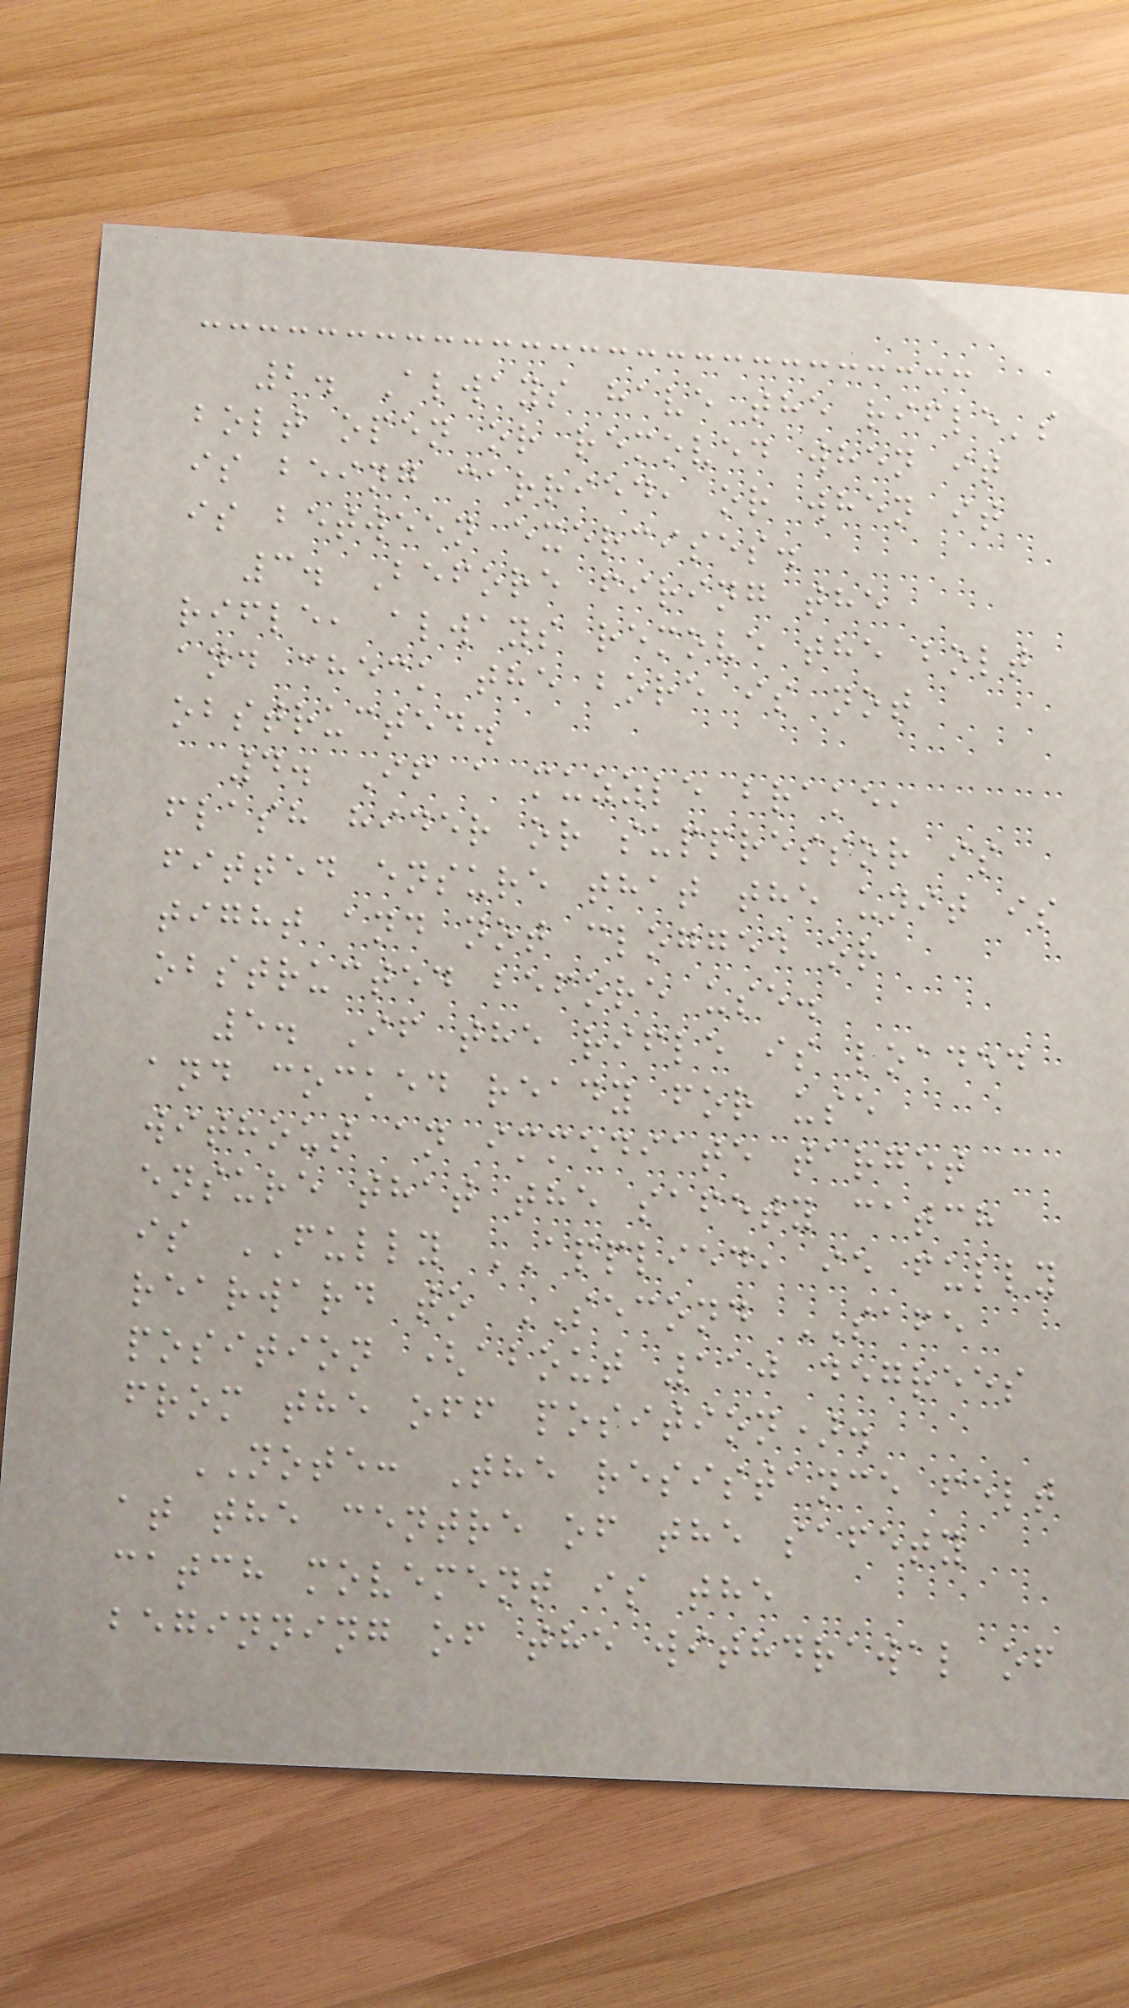2. Always have the rifle's
bolt open or removed when it
is being carried, or when it
is between exercises.
3. Before firing the
rifle, always remove the bolt
and check the bore is not
obstructed.
4. If a muzzle brake,
flash hider or suppressor is
fitted ensure that the unit is
tight and not clogged or
obstructed before use.
5. If the rifle is loaded
and cocked ready for use
without an immediate target
ensure that the safety catch
is FULLY APPLIED, ie fully
rearward to SECOND SAFE
position (about 110 degrees
from the off position).
NOTE: The resistance felt
at the centre of the safety
catch movement is the
beginning of the withdrawal of
